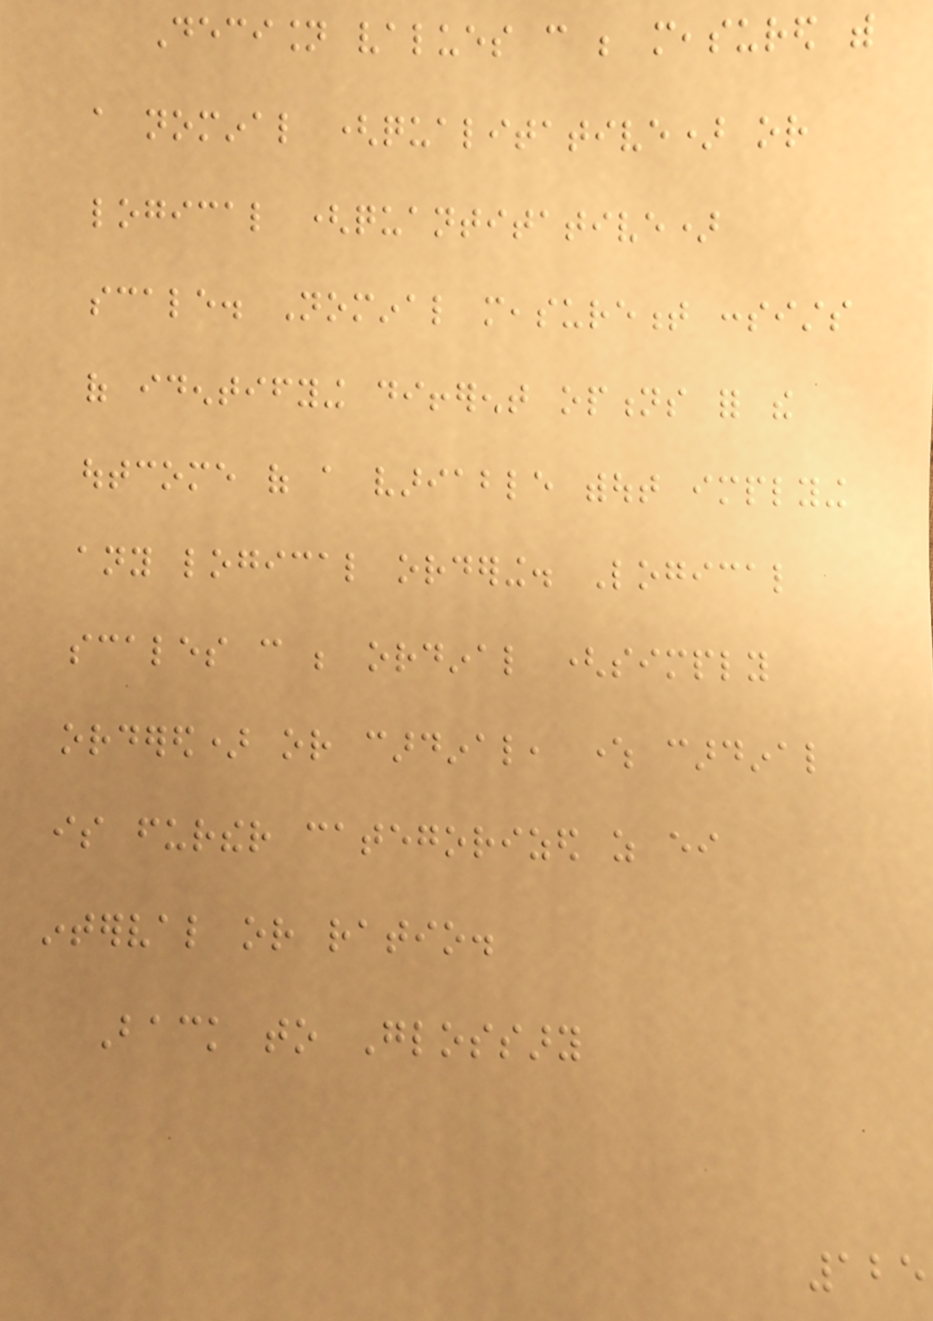Decision values can be measured with
a nominal (qualitative) or
logical (quantitative)
scale. Nominal measurement consists
of identifying different options for the
outcome of a variable without implying
any logical ordering. Logical
scales can be ordinal (simply
ordered) or cardinal, where cardinal
is further categorized as either
interval or ratio.
Back to Glossary
125
